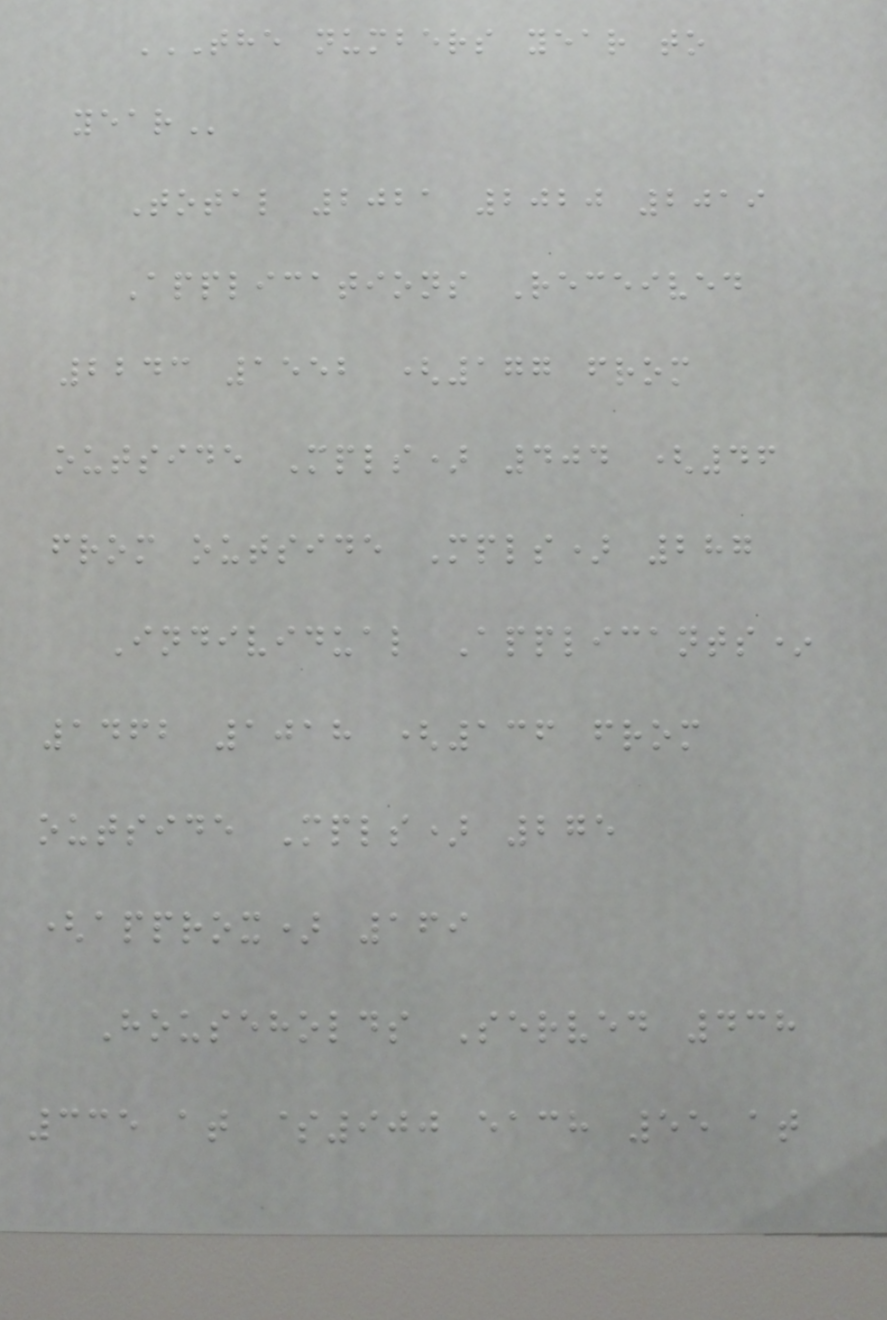THE NUMBERS YEAR TO
YEAR
Total 2021 2020 2019
Applications Received
2243 1552 (177 from
outside Mpls) 404 (46
from outside Mpls) 287
Individual Applicants*
1462 1018 (136 from
outside Mpls) 275
(approx) 169
Households Served 438
335 at $900 each 55 at
